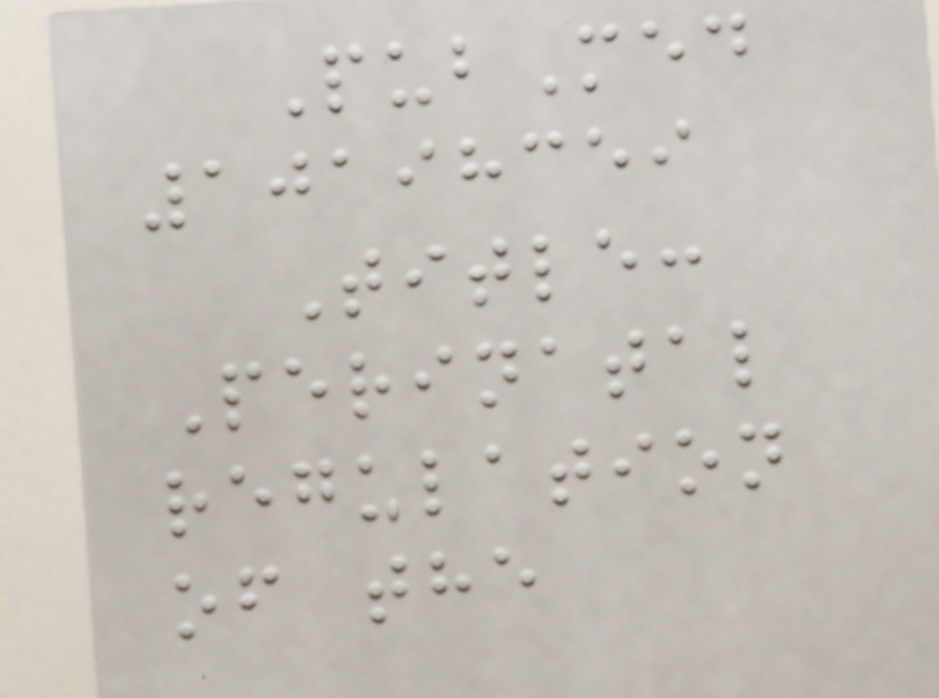PubMed
10198359
Title:
Perinatal
regulation
of the
